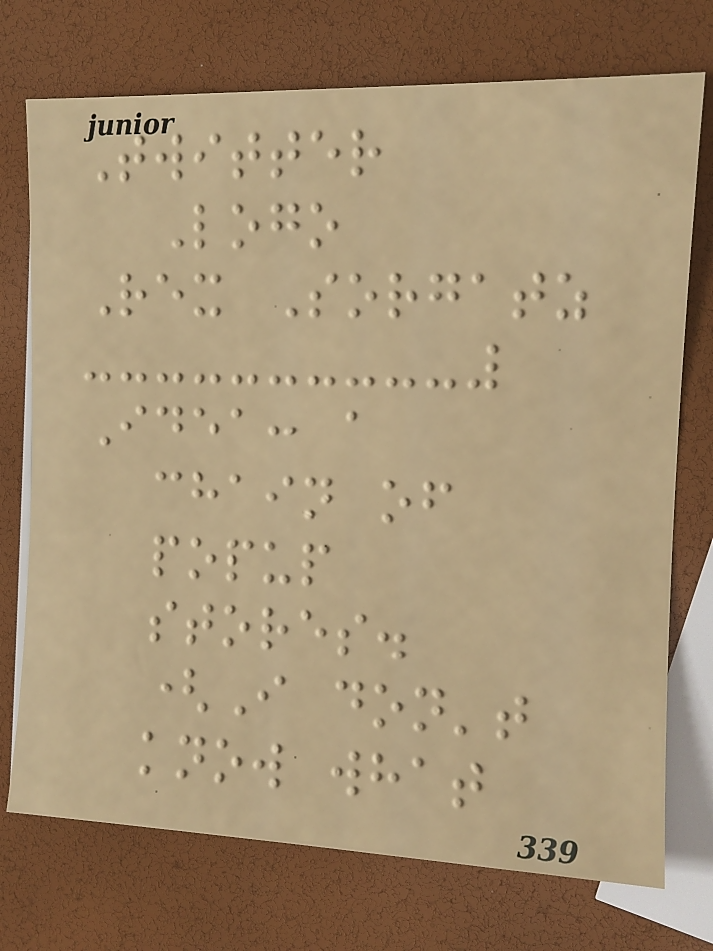Twitter
Logo
Rex Sorgatz
Idea: a
chain of
popup
stores.
(I don't
know what
